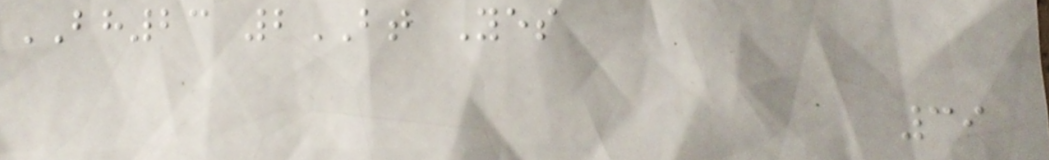BH23 2BT Yes
39
